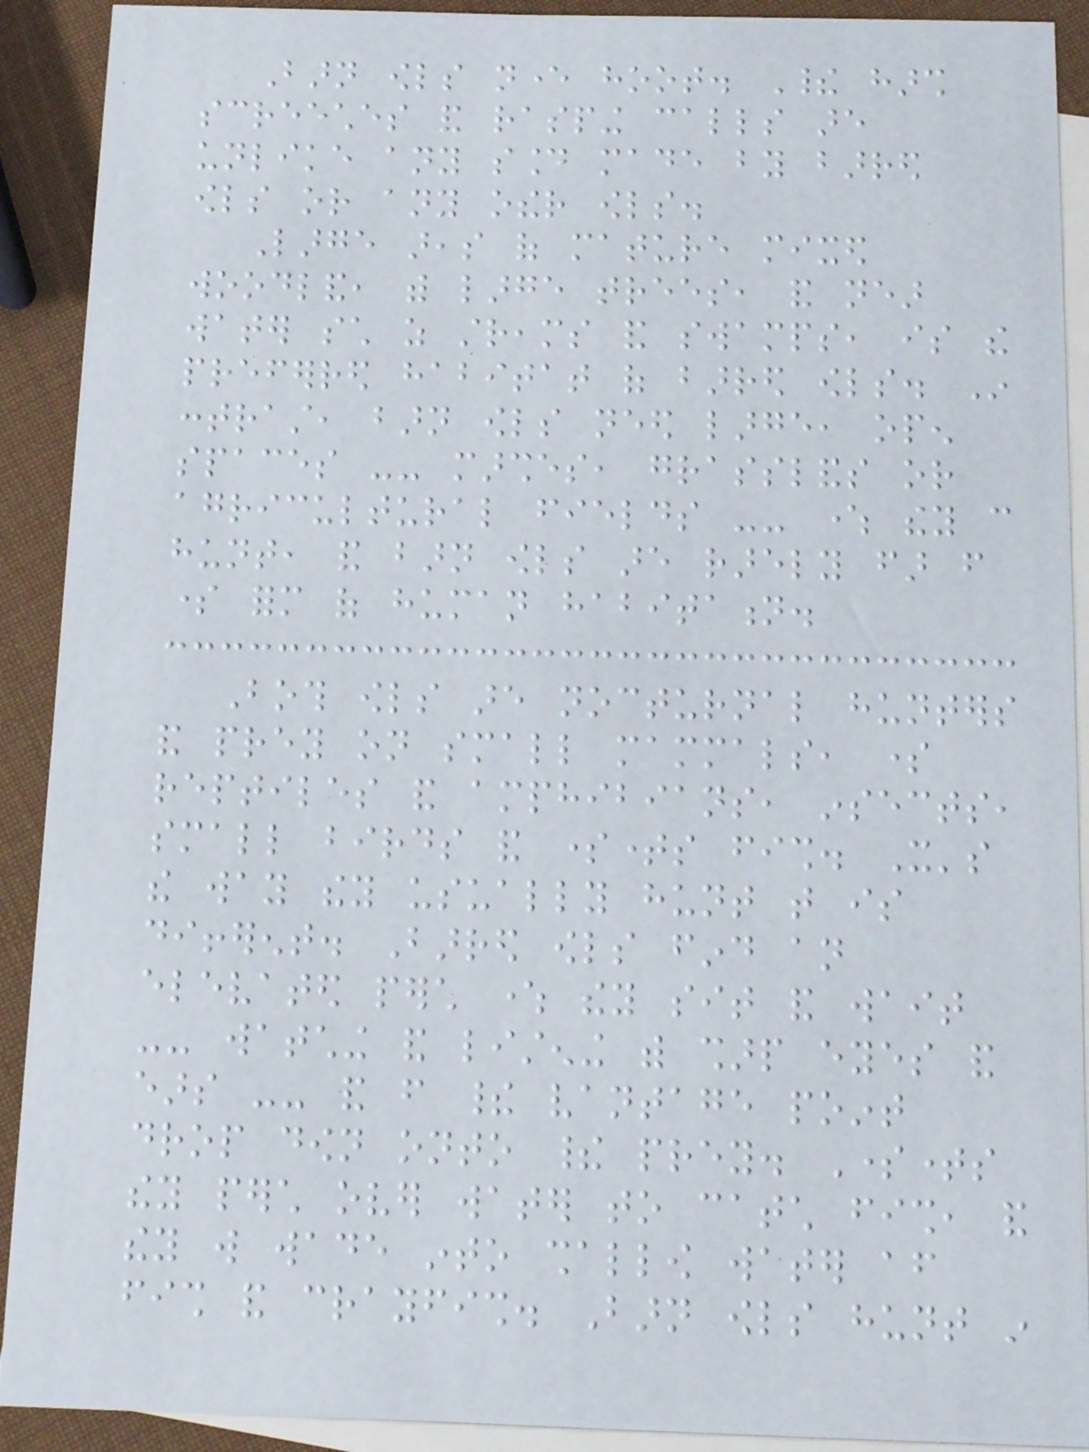Barn owls never hoot. Their harsh
screeches and rasping calls are
unlike any sound made by barred
owls or any other owls.
Large areas of mature mixed
woodland, with large trees, and near
water such as streams and swamps, is the
preferred habitat of barred owls. In
contrast, barn owls need large, open
spaces -- marshes, grasslands or
agricultural fields -- where they can
hunt, and barn owls are rarely far from
some form of human habitation.
Both owls are nocturnal hunters
and prey on small mammals, some
reptiles and amphibians, insects,
small birds and sometimes fish. It's
the way they usually hunt that is
different. Barred owls find an
elevated perch where they sit and wait
-- watching and listening with sharp eyes and
ears -- and from their vantage point
drop down onto their prey. Sometimes
they perch over water to catch fish, and
they will wade into shallow water after
fish and crayfish. Barn owls hunt in
